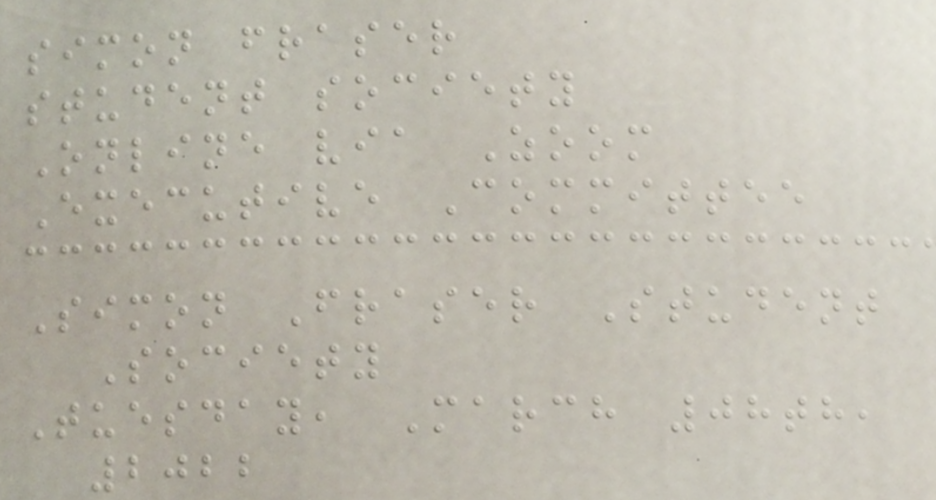simon fraser
student society
Online via Zoom
Executive Committee
Simon Fraser Student
Society
Tuesday, March 08th,
2022
